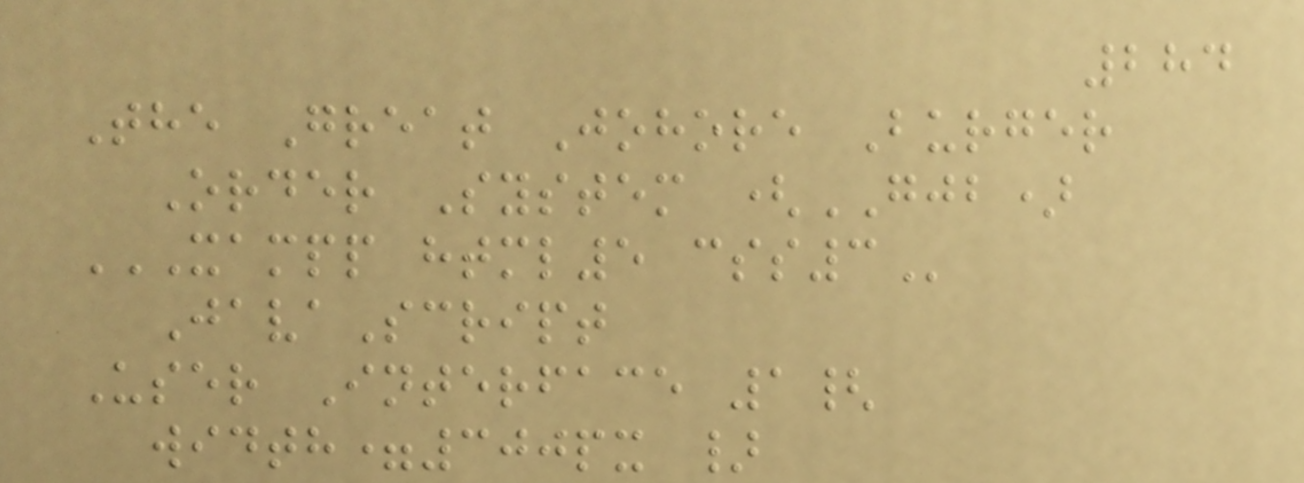284
The Great Johore Burger
Order System (GJB)
XAMPP HTML5 CSS3
JavaScript
User Interface 1{
width=300px }
